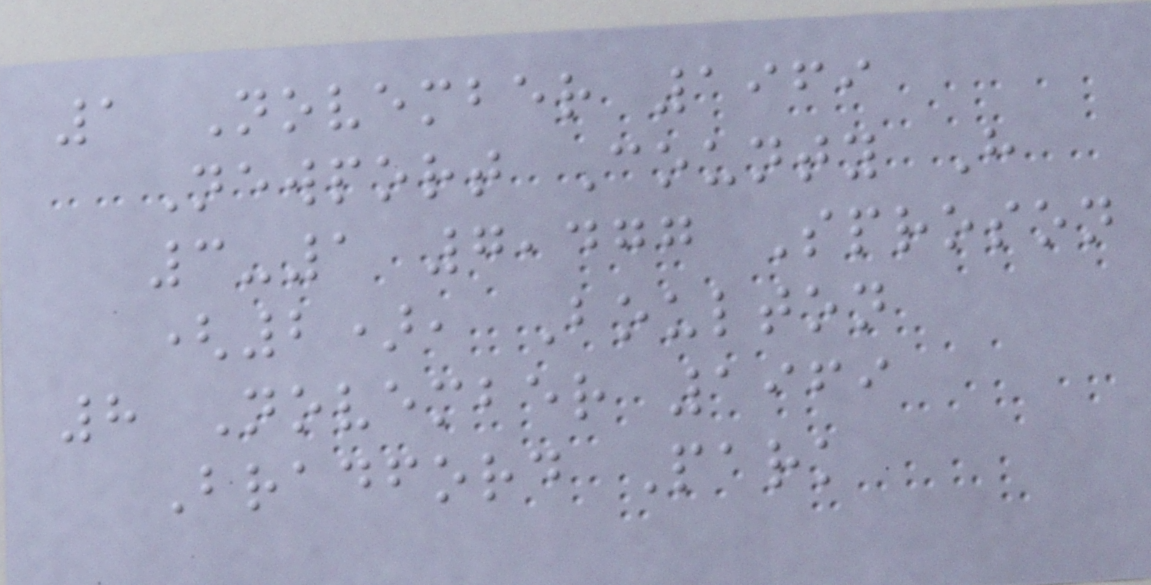1 November 1969
Newport County H
3-1 7,477 Sproson
(2), Boulton
8 November 1969
Bradford Park
